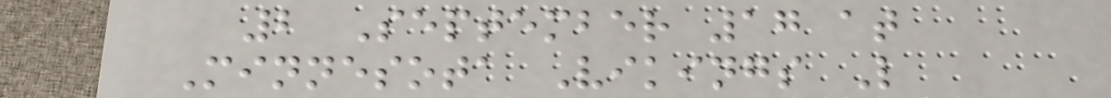2 September 17 at
Minnesota Vikings L
